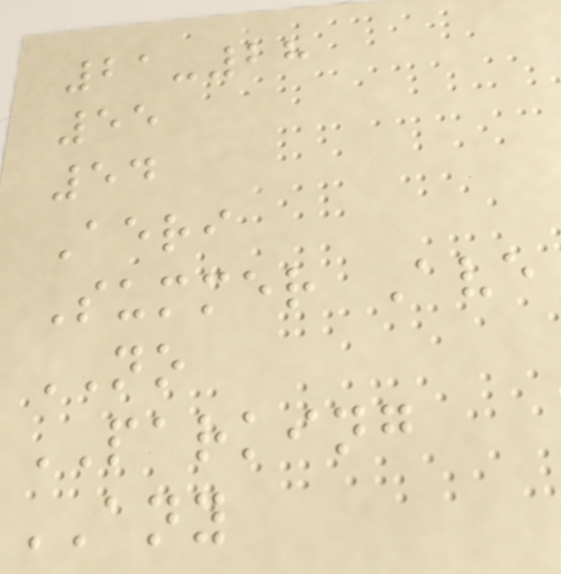21-28
55
54
Aeri
Summer Ave
NO
PARKING
ANY
